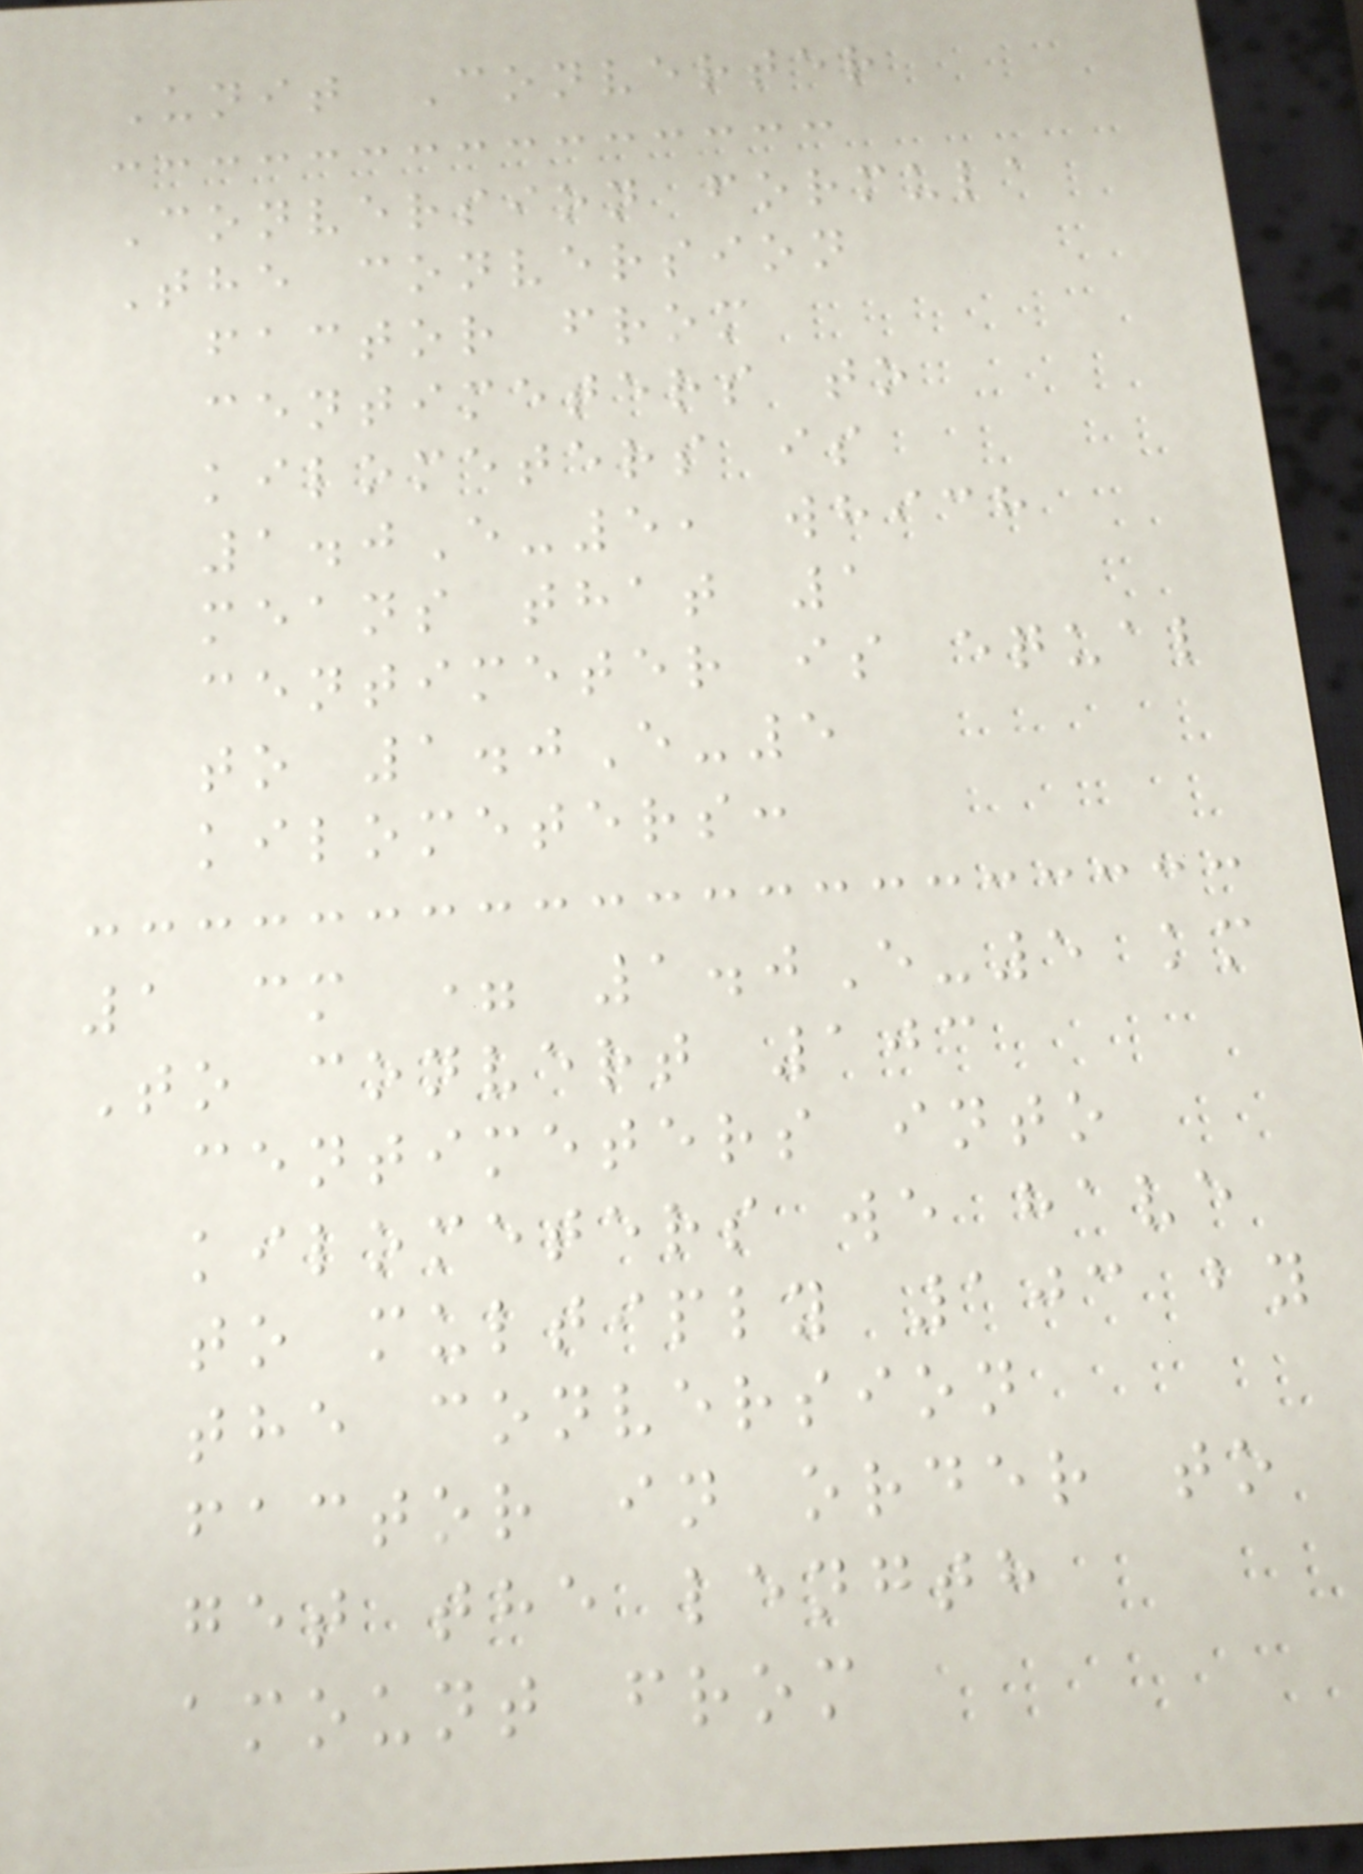Unit Converter
Conversion formula
The conversion
factor from
centimeters to
kilometers is
1.0E-5, which
means that 1
centimeter is equal
to 1.0E-5
kilometers:
1 cm = 1.0E-5 km
To convert 103
centimeters into
kilometers we have
to multiply 103 by
the conversion
factor in order to
get the length
amount from
